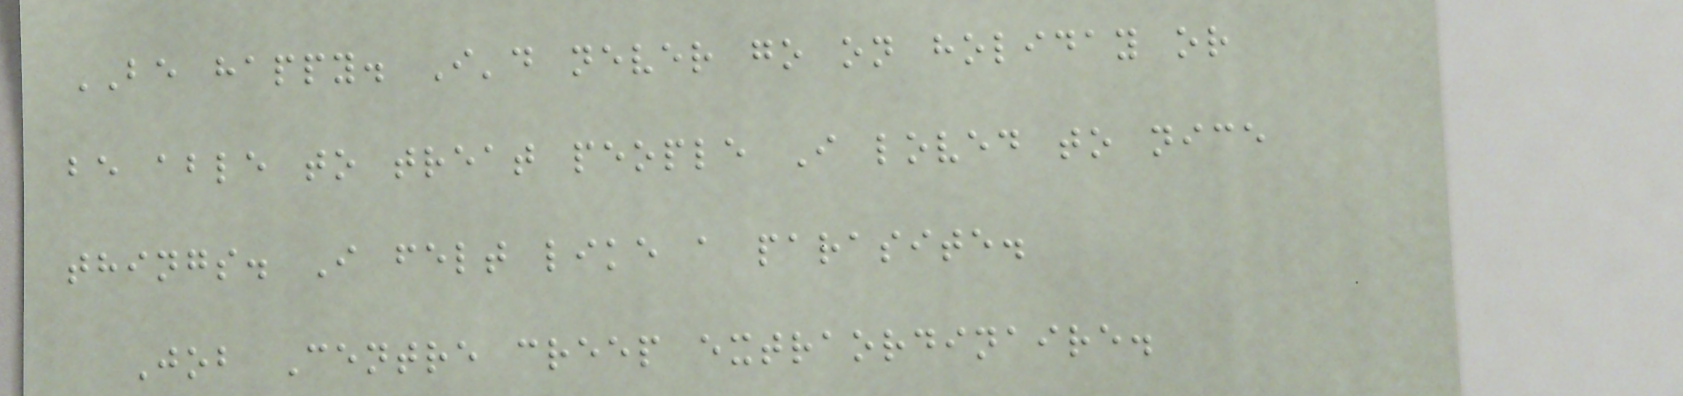BE happy. I'd never go on holiday or
be able to treat people I loved to nice
things. I felt like a parasite.
Job Centre creep extraordinaire.
